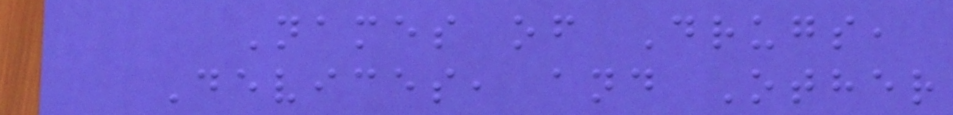Names of Drugs,
Devices, and Other
